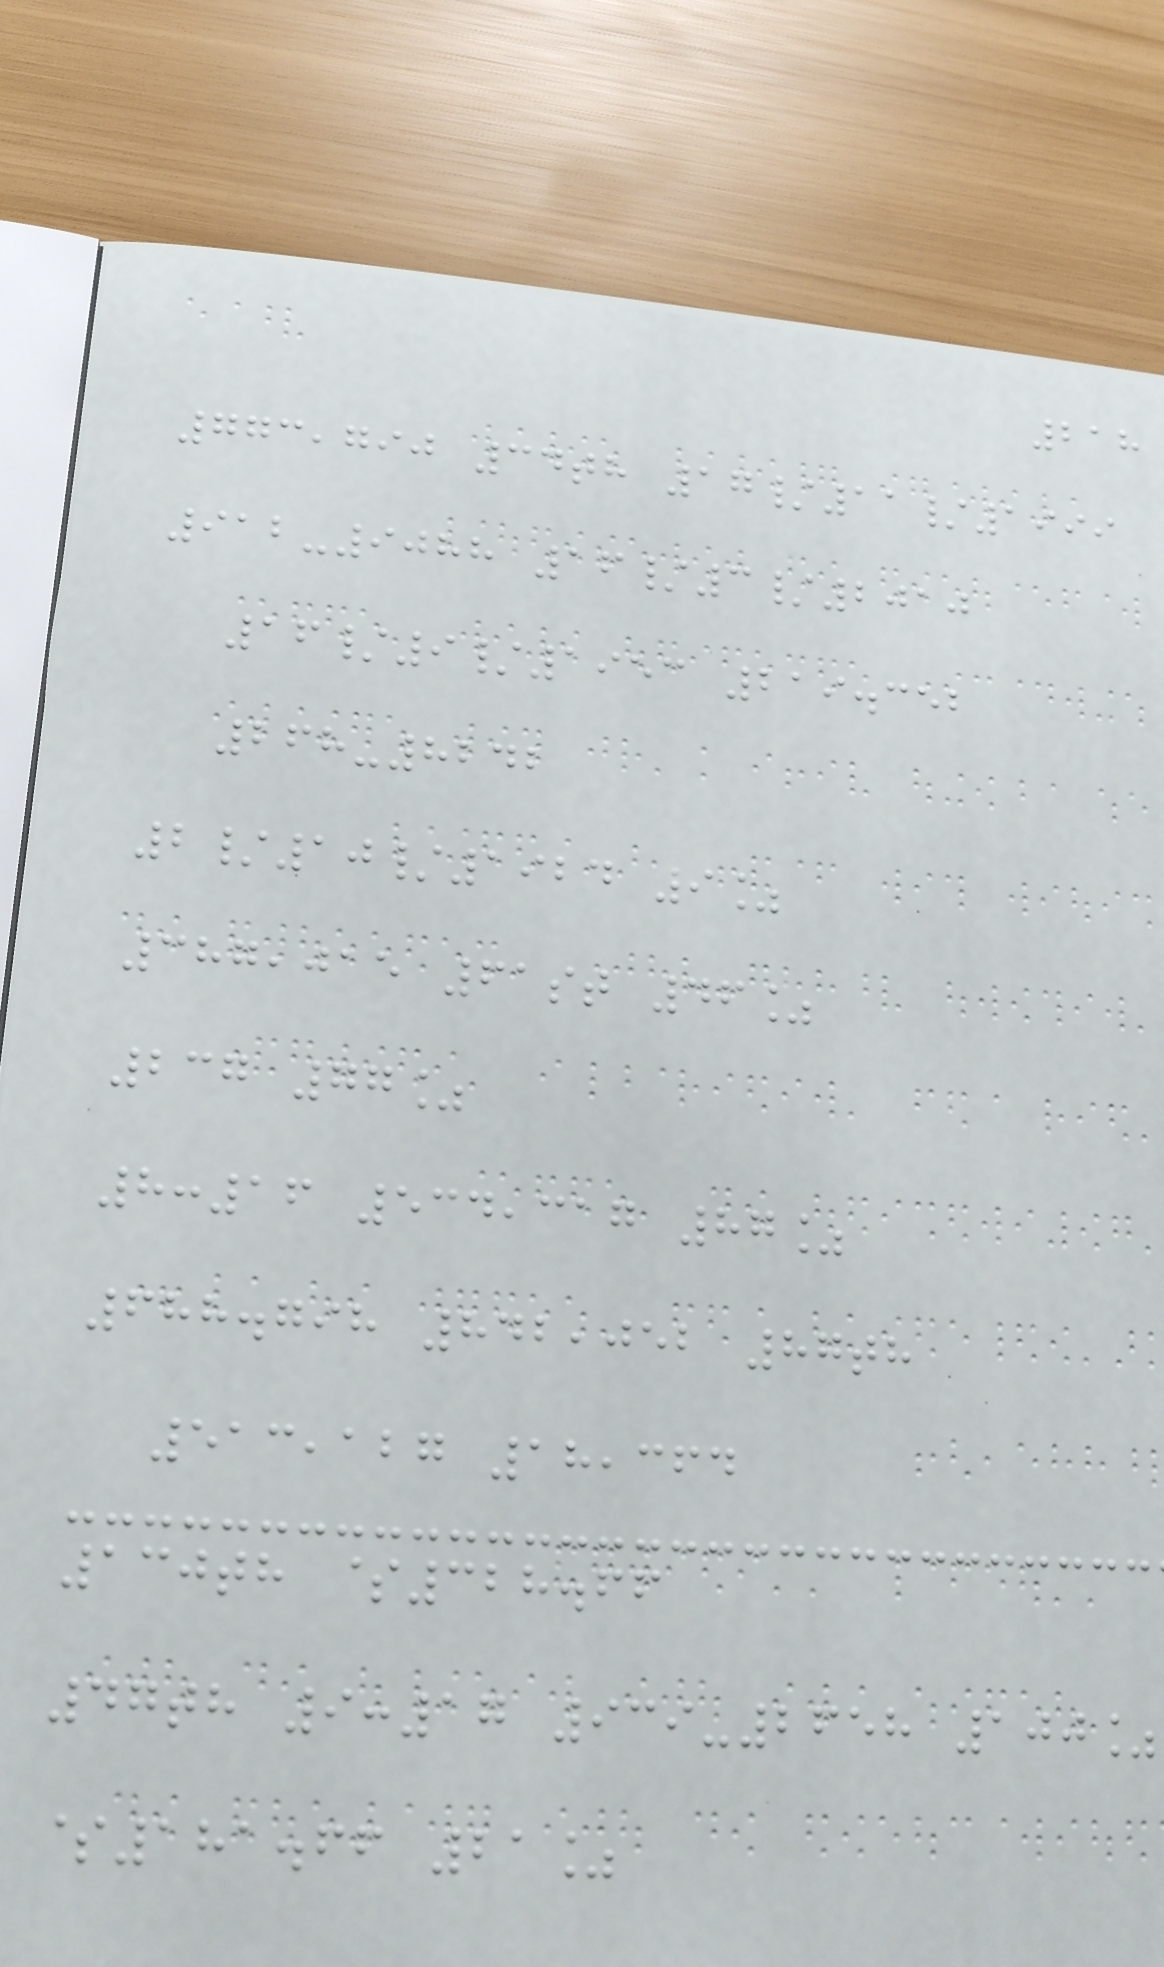218
773,790 34th 17/11/1999
912-9088 16/3/2010
16/9/1953 219.352
268-8242
2/10/1924 9%
387,015 61st 46%
237 77%
8:16 534,317 87%
688.798 842,052 87th
513,127 18,364
130th $328.66
47th 9:17 939-2658 100%
$181.66 21%
